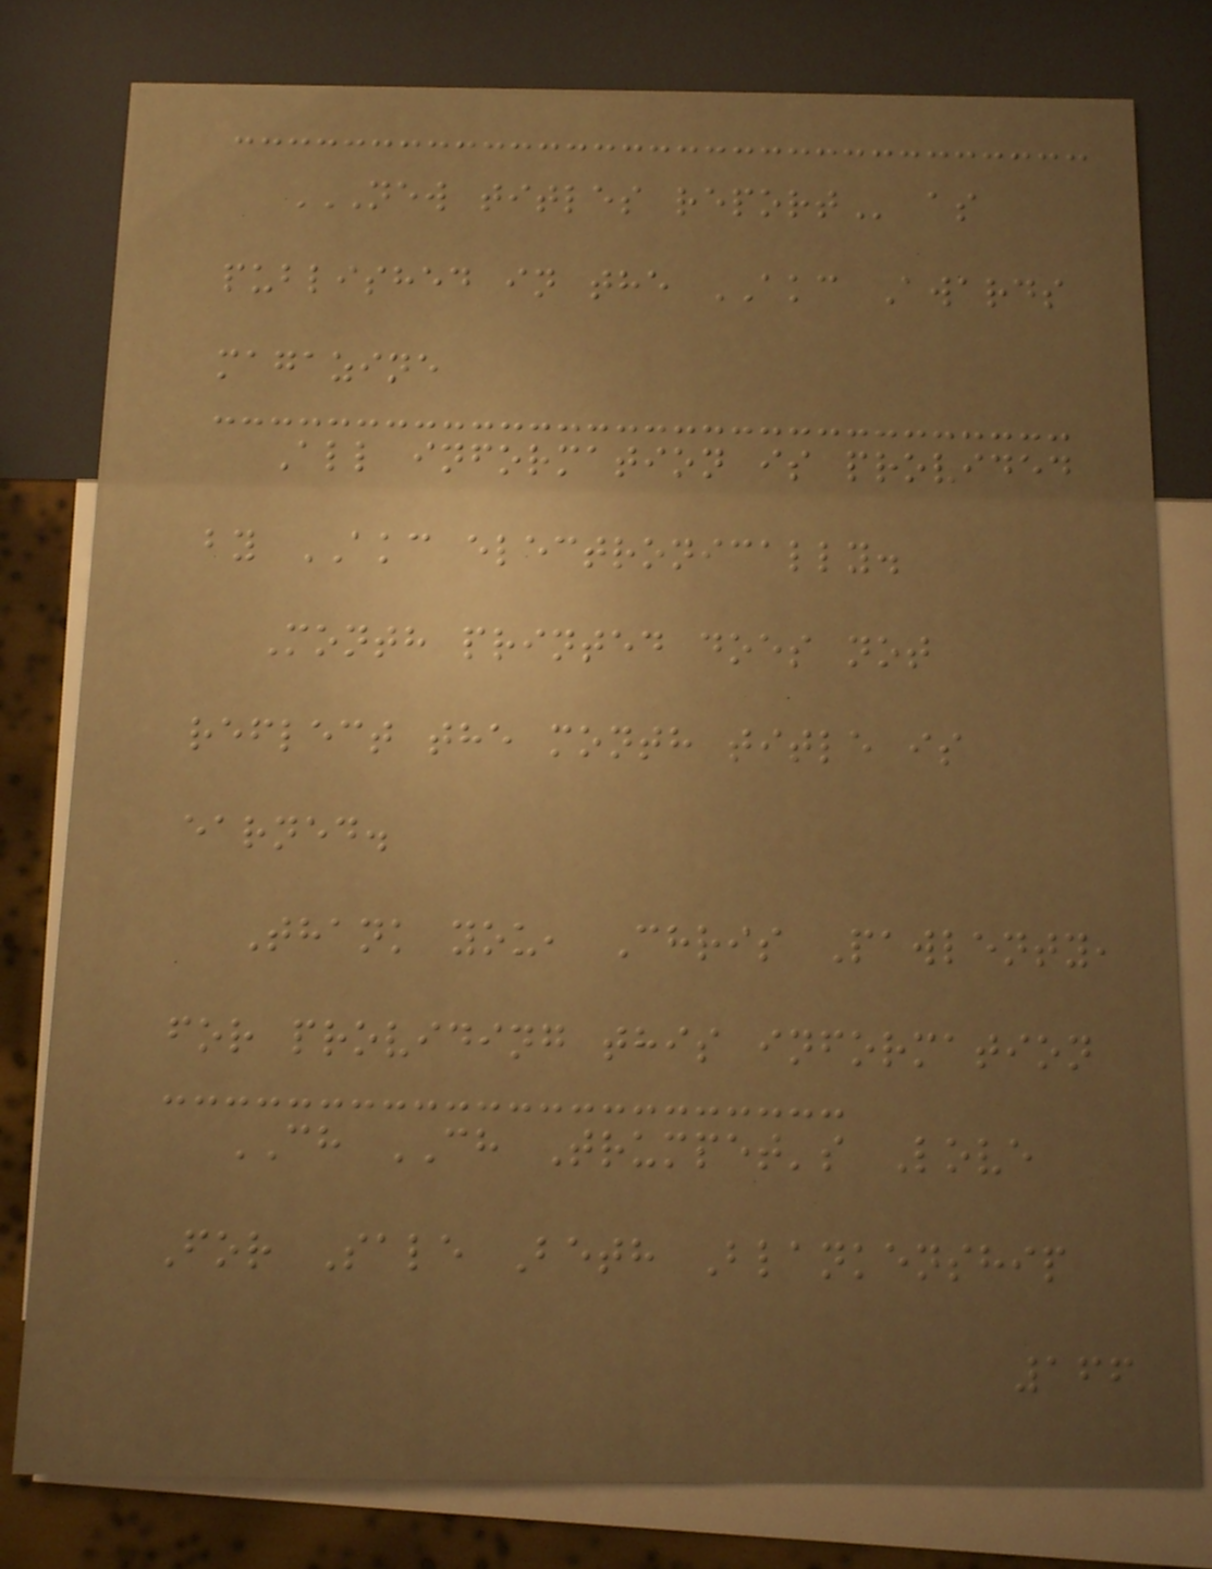NEW TITLES REPORT as
published in the AKC Awards
magazine
All information is provided
by AKC electronically.
Month printed does not
reflect the month title is
earned.
Thank you, Chris Pawlenty,
for providing this information
CH CH Trumpet's Love
For Sale Beth Blankenship
166
